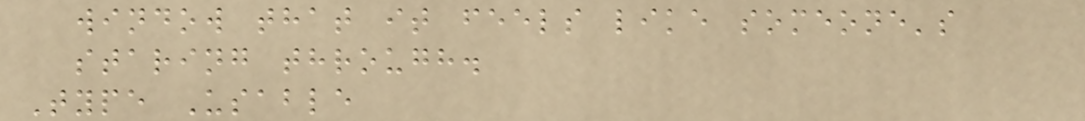window that it feels like someone's
staring through.
Type Usable
